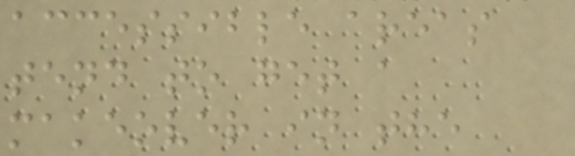accessible areas
tend to get a
makeover in the
